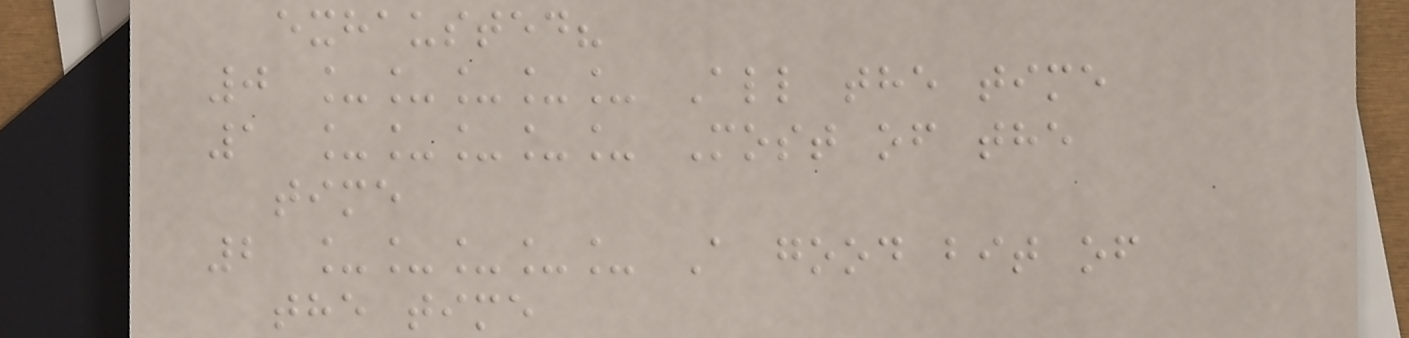exhausted?
0 _____ All the time
1 _____ Most of the
time
2 _____ A good bit of
the time
